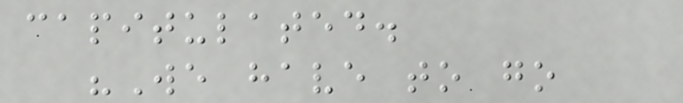capitulated.
"We have to go
